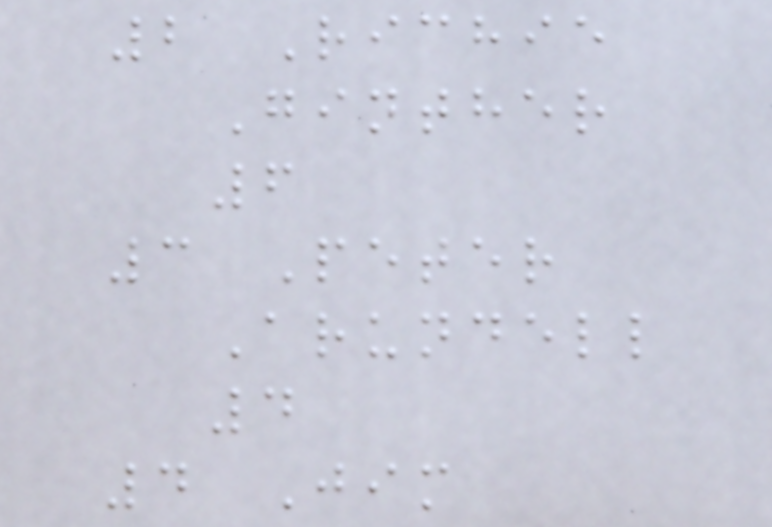2 Richie
Ginther
6
3 Peter
Arundell
4
4 Jim
